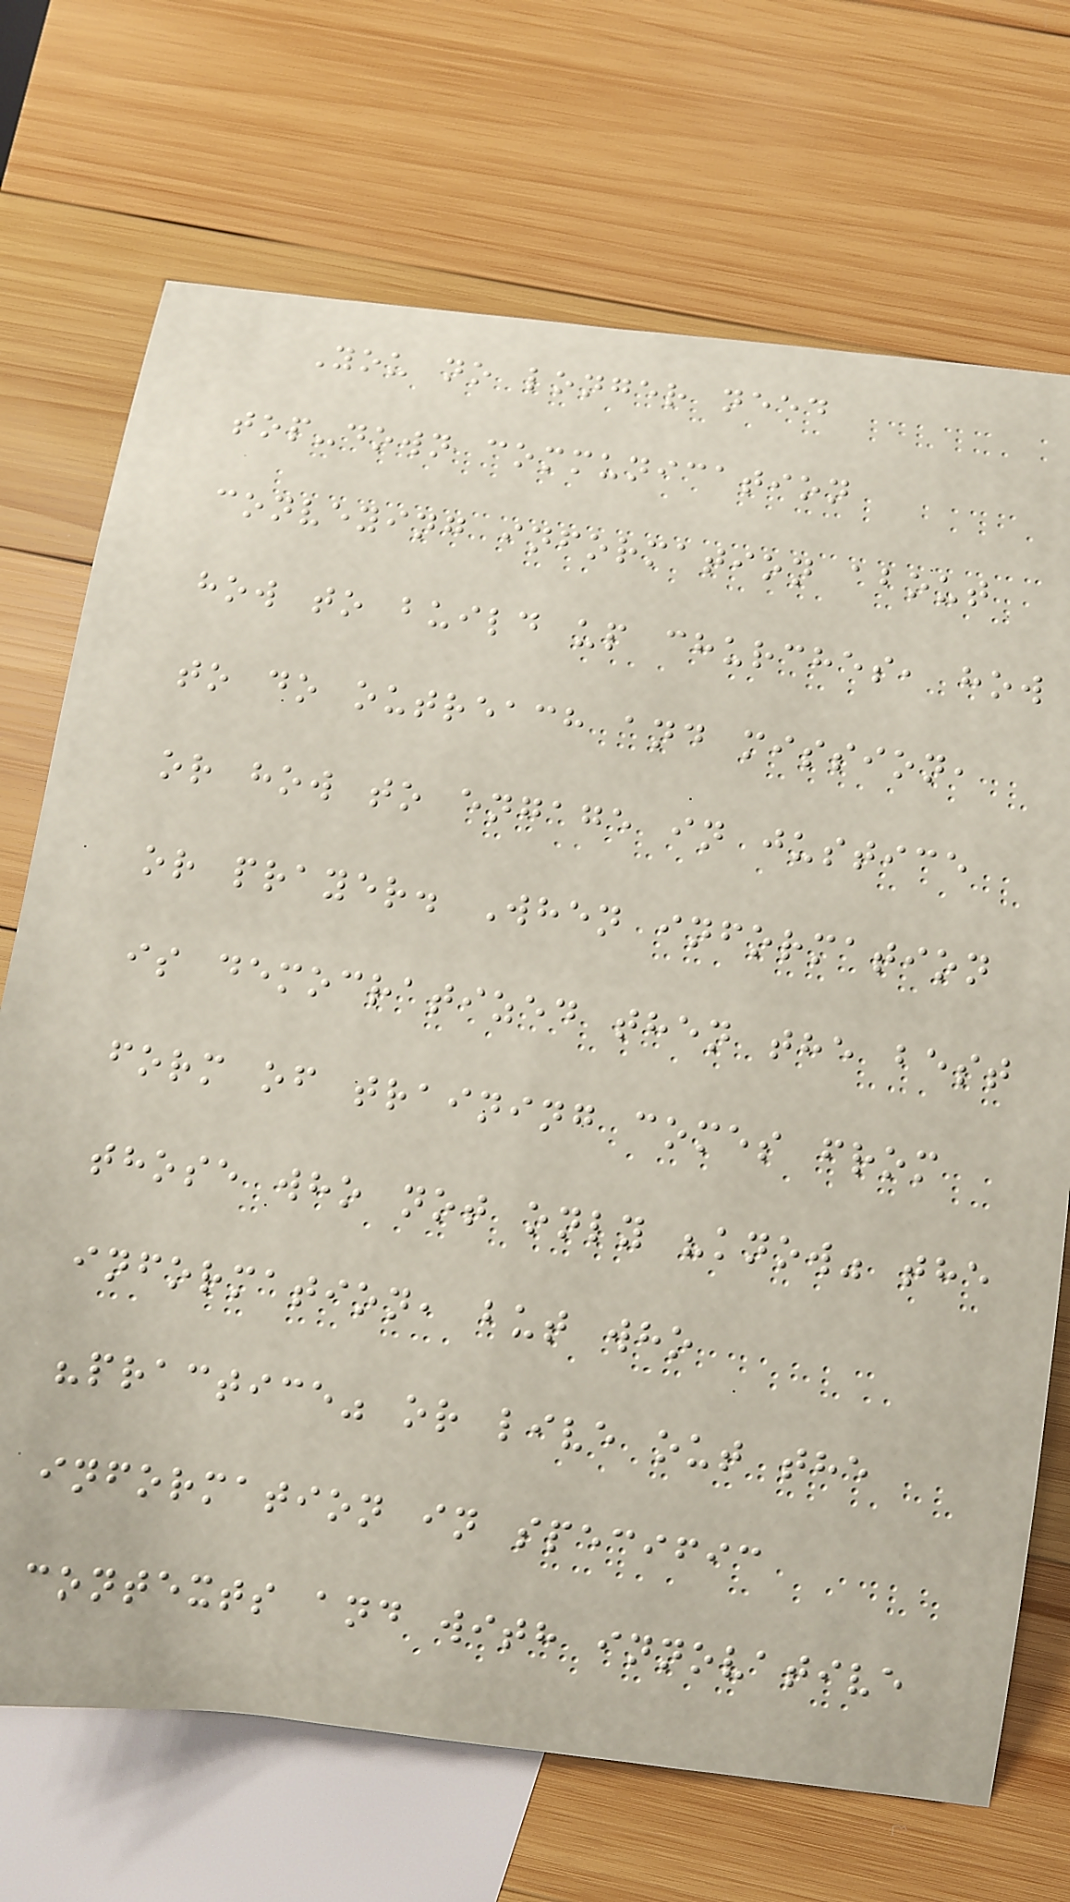You no longer need
top-down communication
conveying information about
how to build up churches, how
to do outreach and mission,
or how to engage in justice
or prayer. When information
is democratized then the best
form of training comes from
those who not only "know" the
information, but who
"practice" or live out the
information in specific
contexts and with innovative
